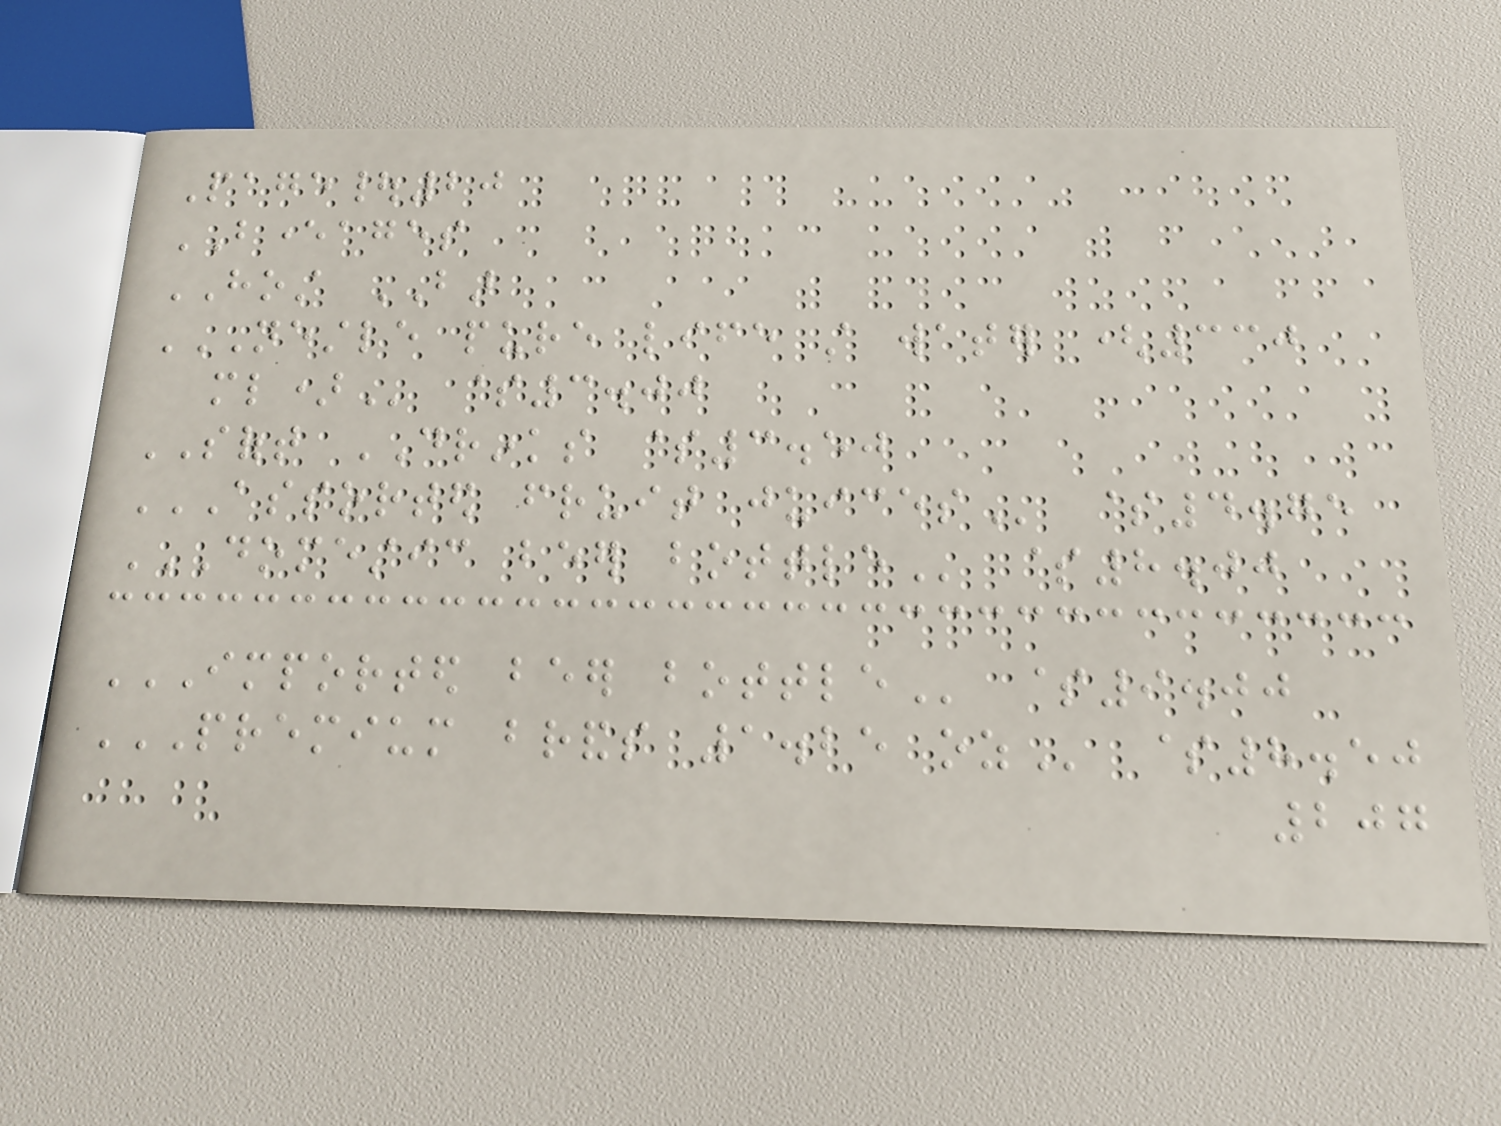Page|20
BEVERAGES
HOST BAR
NESTLE PURE LIFE STILL WATER (330
ML) $3.00
SOFT DRINKS $3.50
ASSORTED FRUIT JUICES $4.75
DOMESTIC BEER BOTTLE $8.00
IMPORTED BEER BOTTLE $9.00
PREMIUM BRANDS 1.25 OZ $8.50
207
